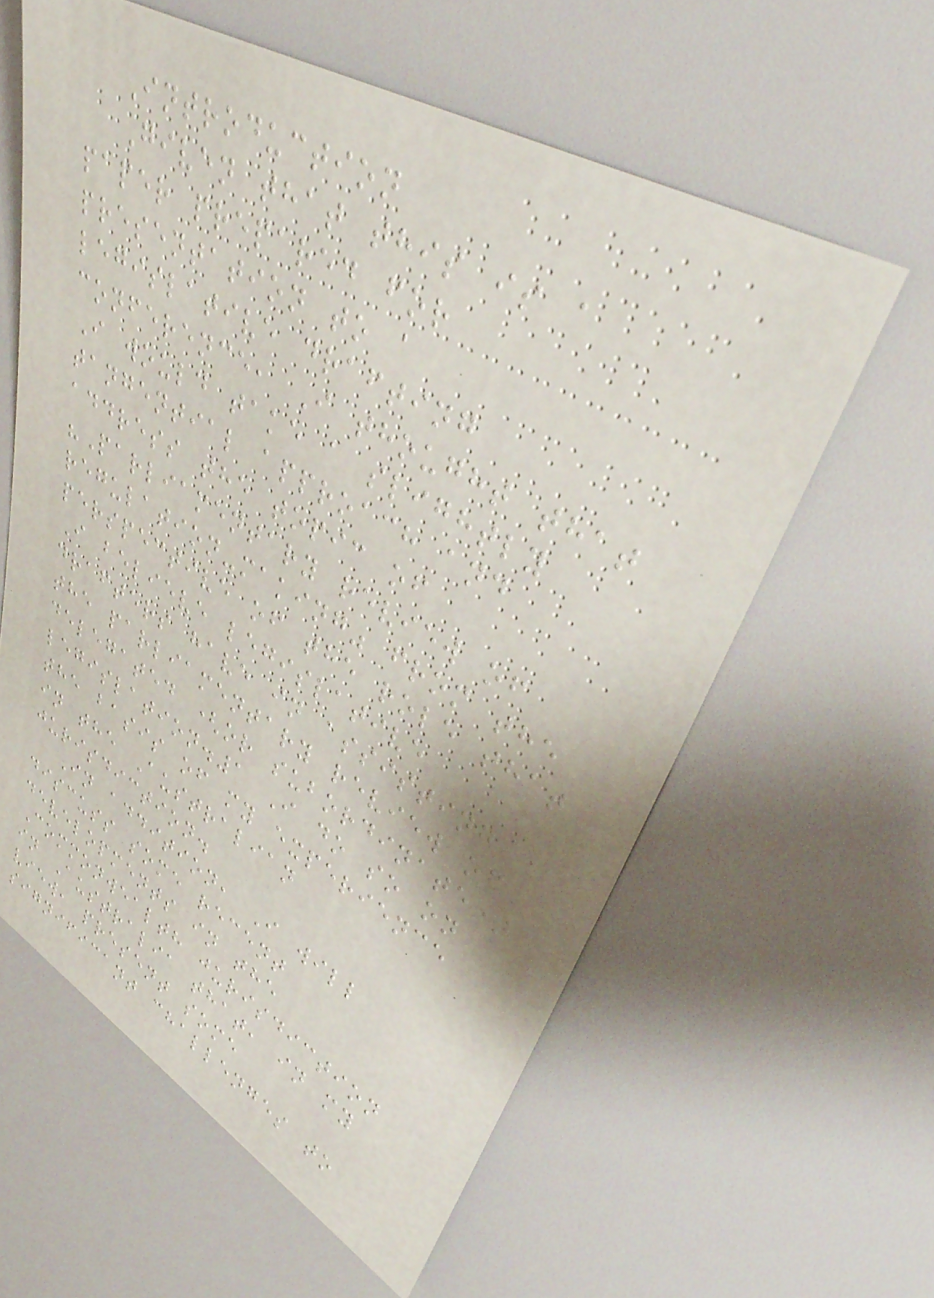Introduction
Given that this is a
paper prepared for
presentation to a
legislative drafting
conference, I thought that
I would take a slightly
tangential approach and
address the topic of
"Parliamentary review of
regulation-making" from the
perspective of the role that
I believe legislative
drafters have in assisting
the parliamentary review of
delegated (or subordinate)
legislation.1 I do so on
the basis of my experience
in the Australian
jurisdiction.
In addition, I will
discuss some recent
developments in the
Commonwealth jurisdiction
in Australia that, in my
view, present some
significant challenges to
